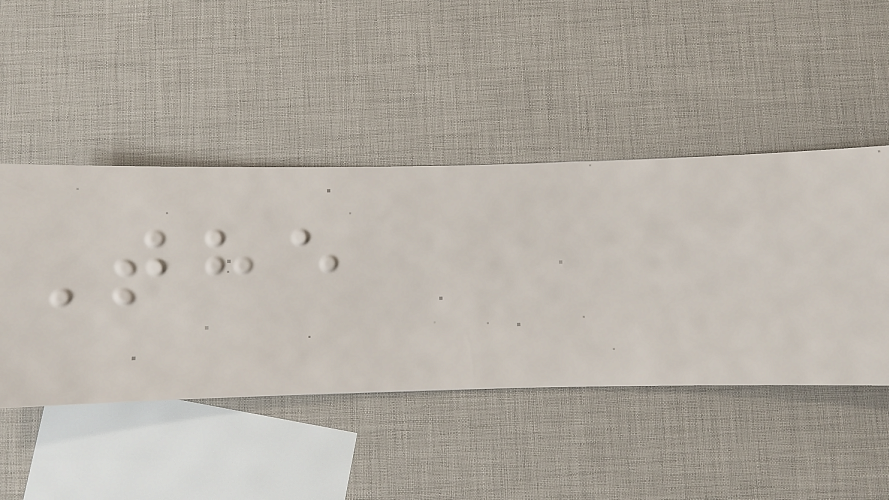The
